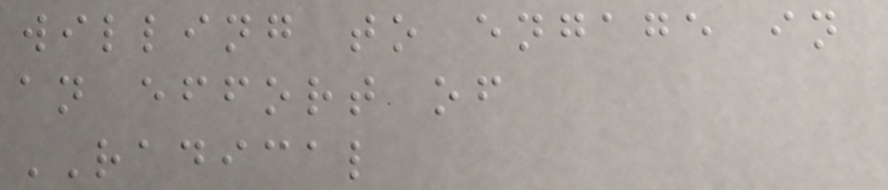willing to engage in
an effort of
RADICAL
